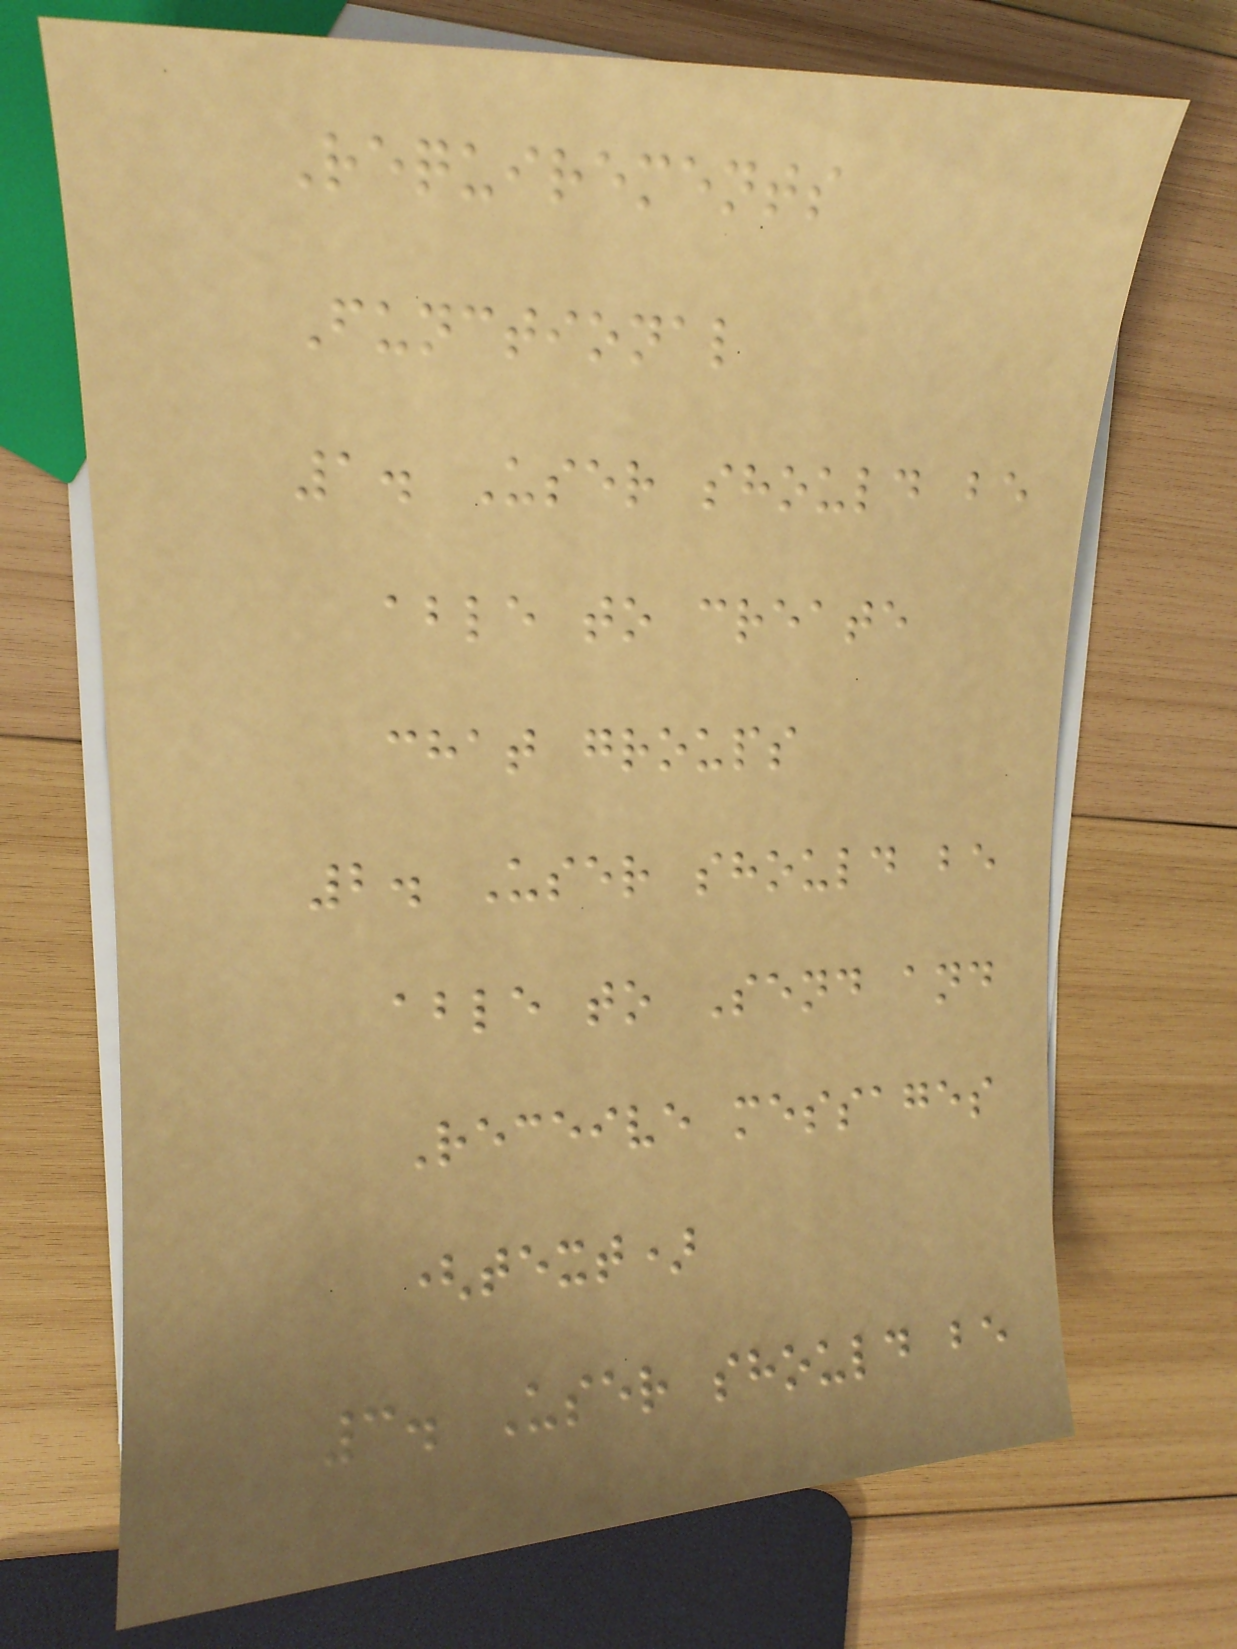Requirements
Functional
1. User should be
able to create
chat groups
2. User should be
able to Send and
Receive messages
(text)
3. User should be
